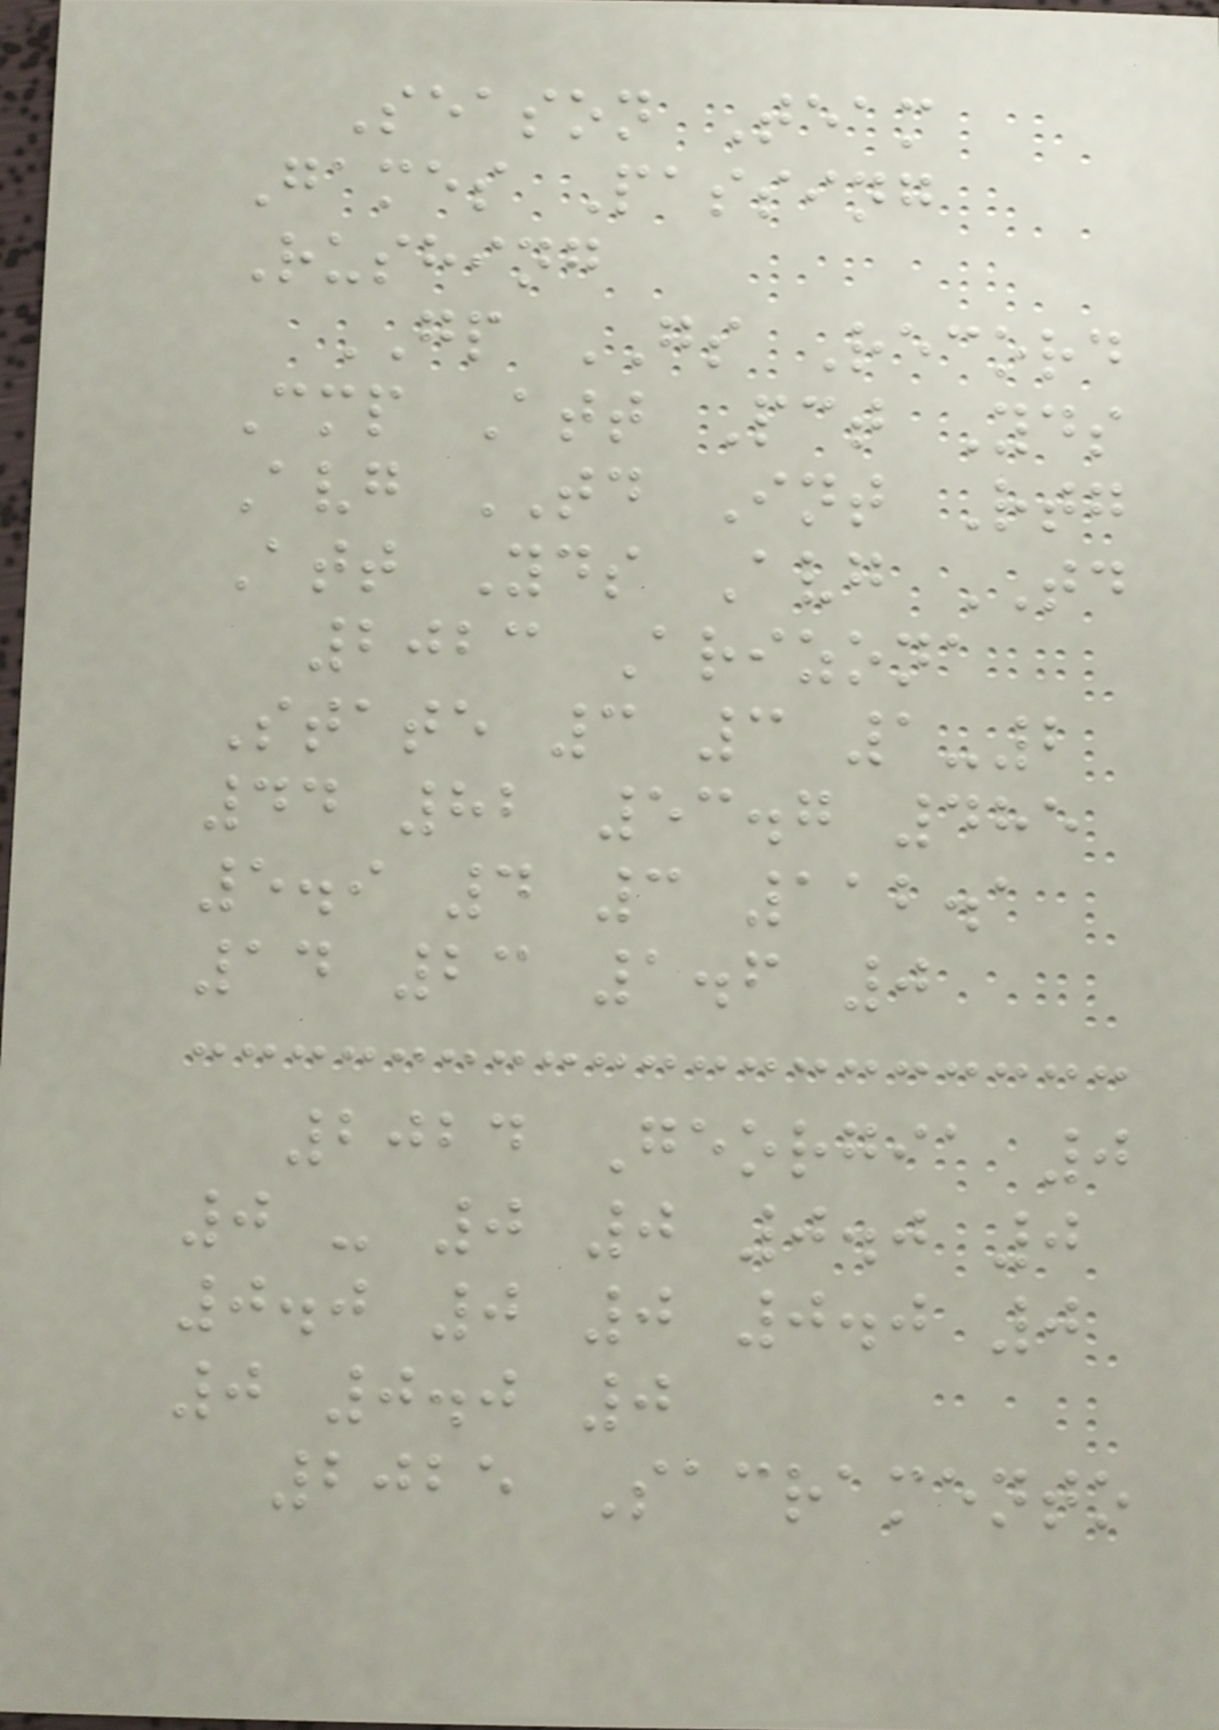Season Team
Games Passing
Rushing
GP GS Record
Cmp Att Pct Yds
Avg TD Int Rtg
Att Yds Avg TD
2023 Arizona
State 3 3 1-2
44 82 53.7 485
5.9 4 3 112.1
14 23 1.6 0
2024 Georgia 0
0 - 0 0 0.0 0
0.0 0 0 0.0 0
0 0.0 0
2025 Sacramento
